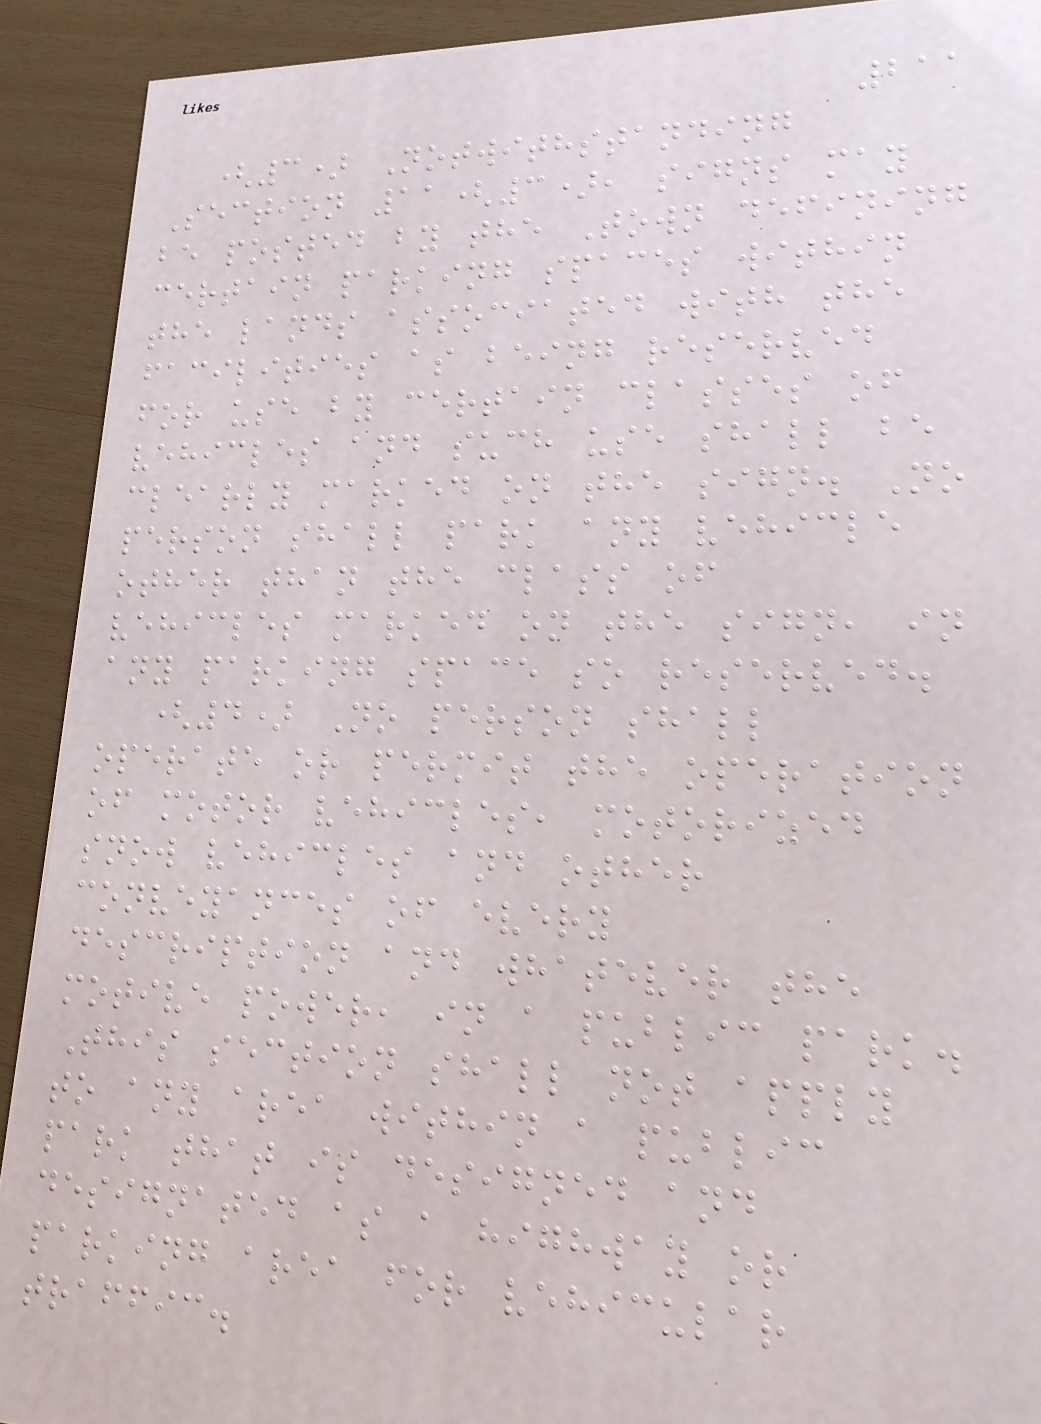211
(3) Notwithstanding
Section 11(3), signs may
be posted by the Town defining
certain parking spaces within
the lands associated with the
facilities as being reserved
for use by certain classes of
vehicles and such use shall be
clearly marked on the sign. No
person shall park any vehicle
other than the class of
vehicles marked on the sign, in
any parking space so reserved.
(4) No person shall
operate or permit the operation
of motor vehicles, motorized
snow vehicles and other
conveyances of every
description and whatever the
motive power, in a public park.
This section shall not apply
to any area within a public
park that is designed and
designated as a highway or
parking area for vehicular
traffic.
